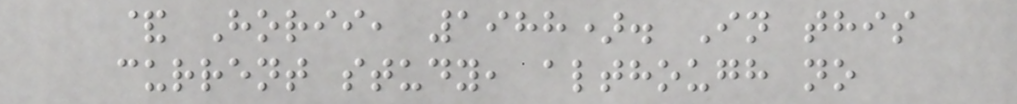& Horii, 1988). In this
current study, although no
